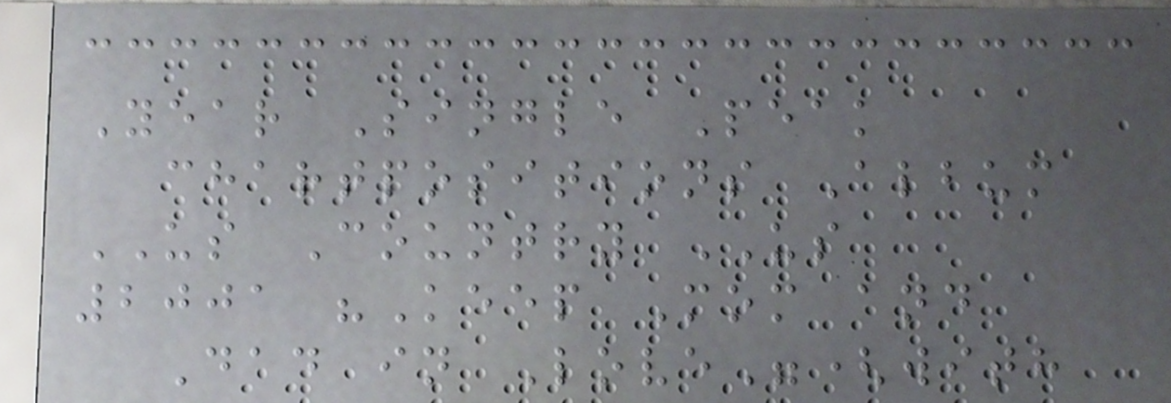Year Single Peak
chartpositions Album
US Country US
2001 "Keep Mom and
Dad in Love"(with
